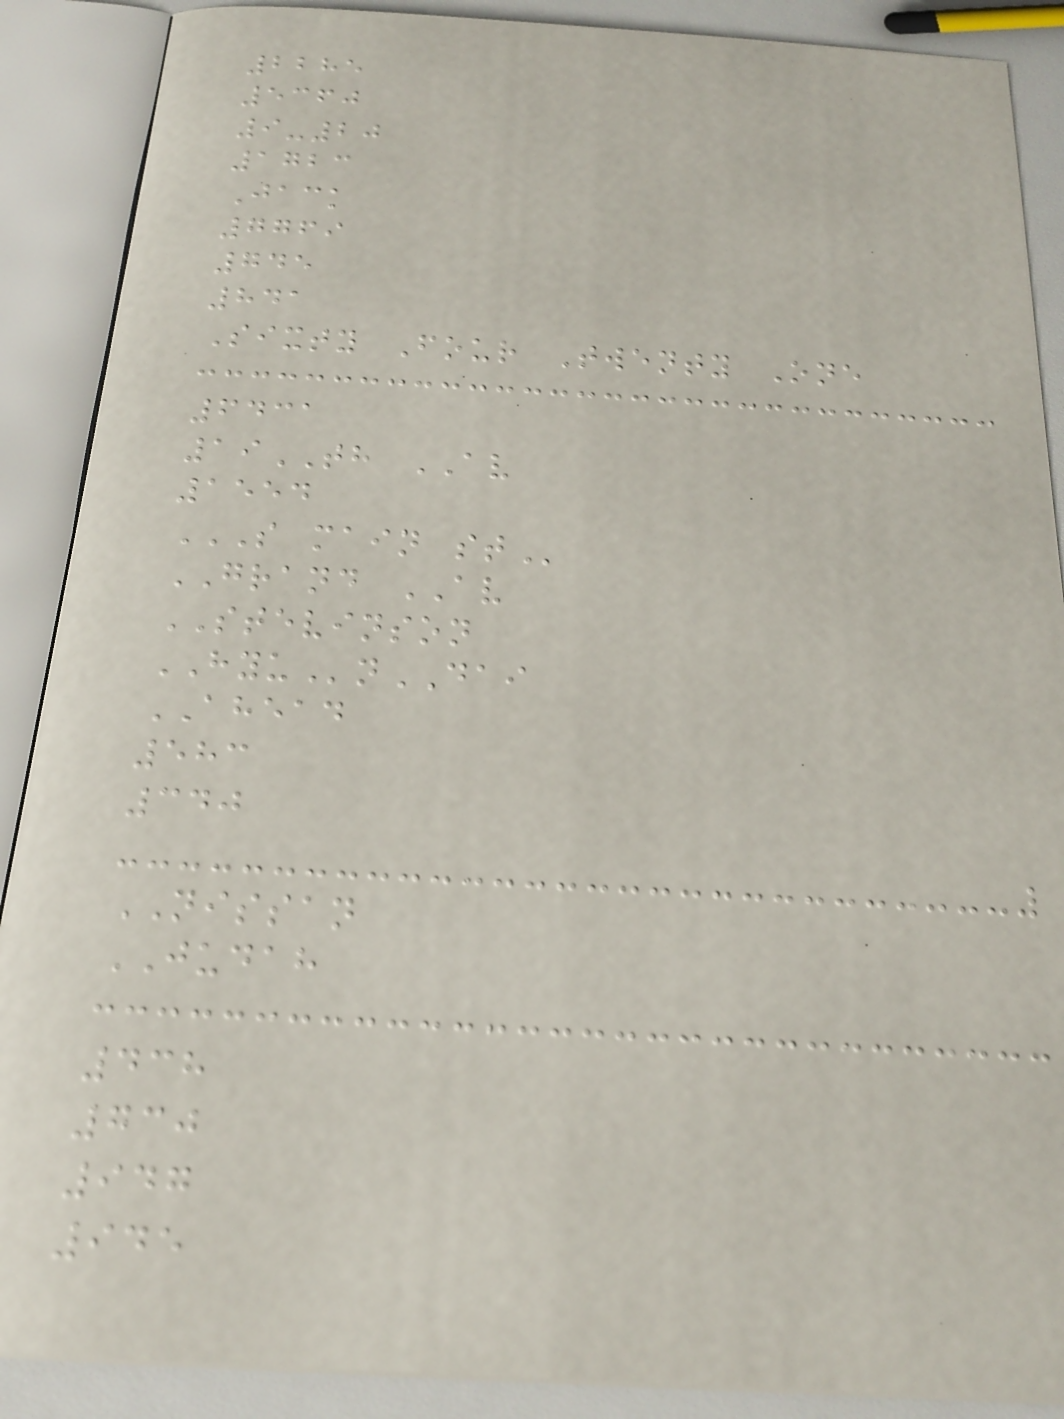2285
5360
9-20
1723
Jack
7769
745
841
Sixty Four Twenty One
6431
19TH AV
1554
S MAIN ST
GRAND AV
STEVINSON
HYUnDAI
AHEAD
583
340
NISSAN
JUDAH
438
730
947
945
